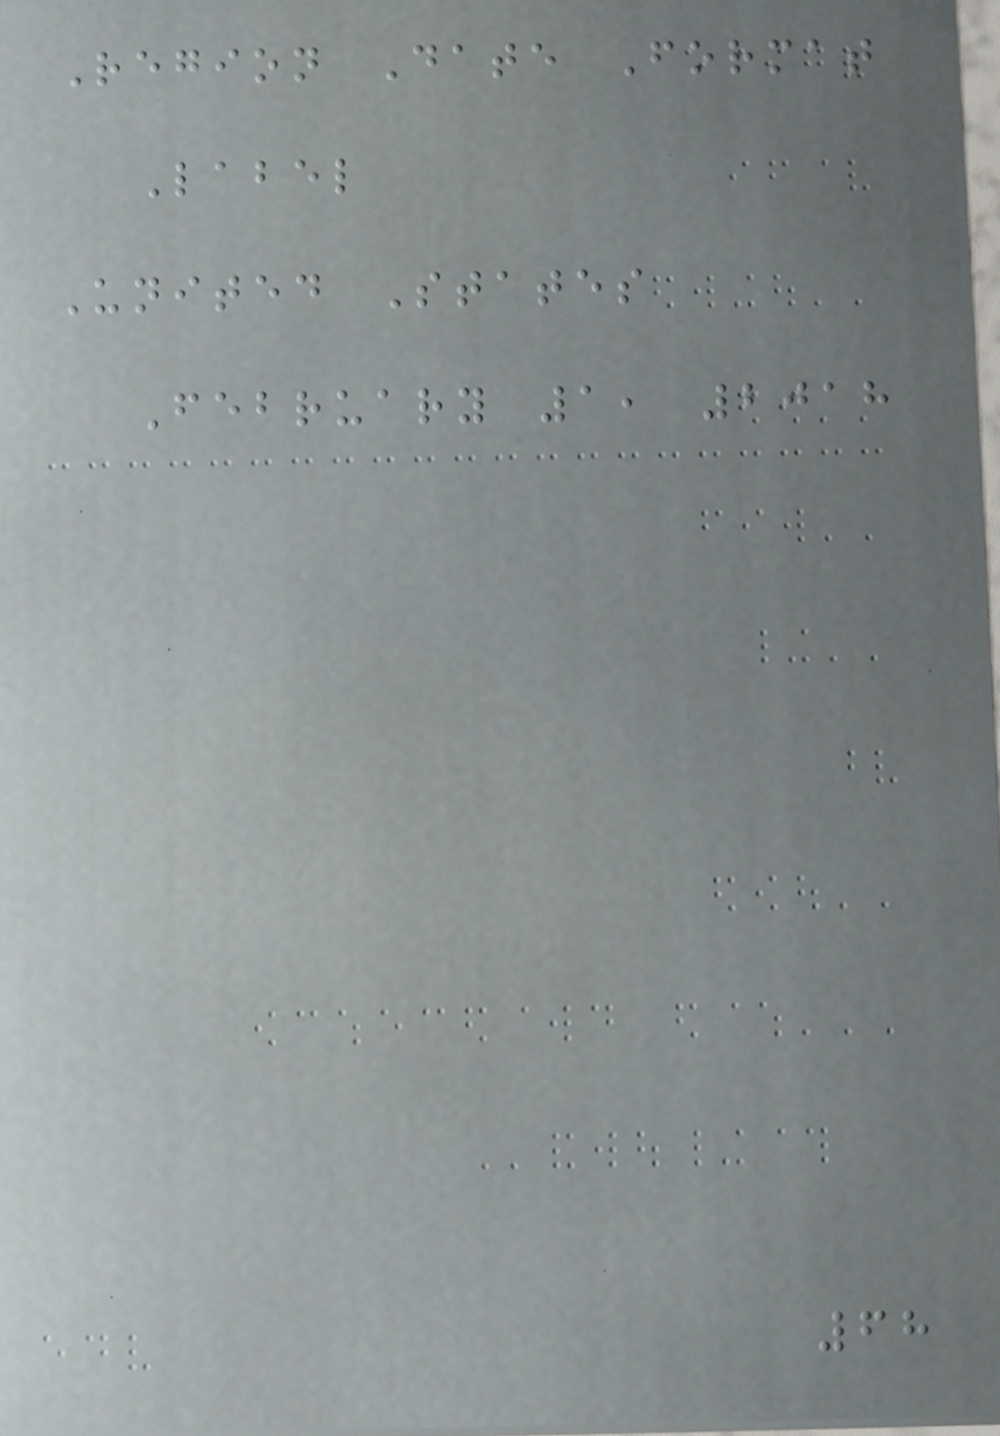Region Date Format
Label
United States
February 1, 2018
68
